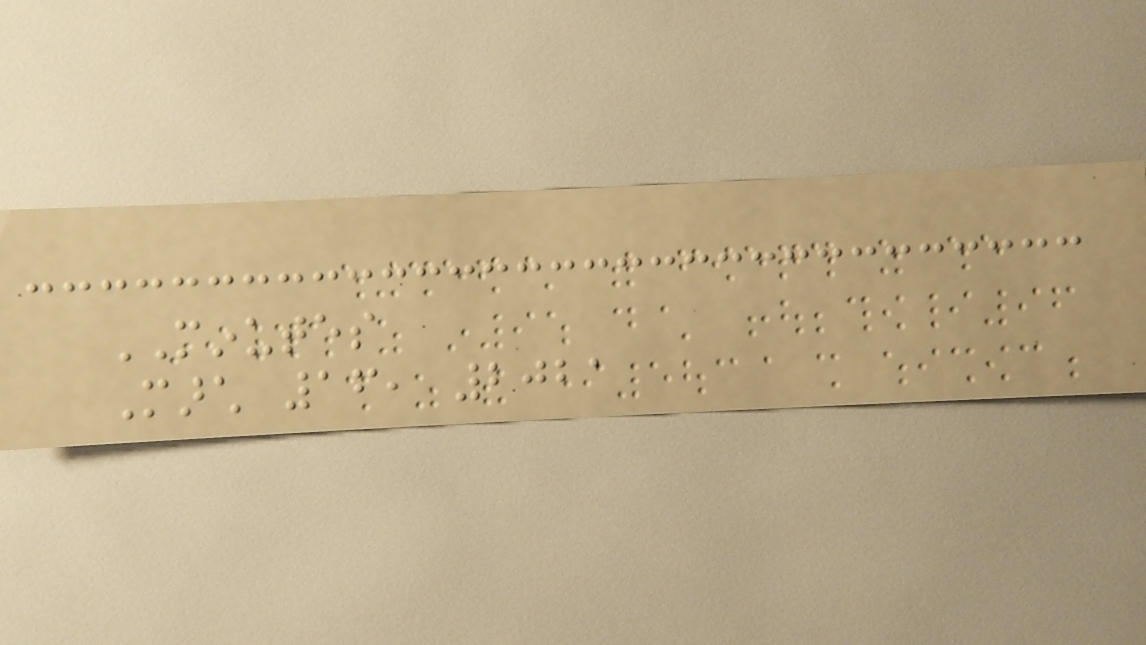MINUTES
March 16, 2021
